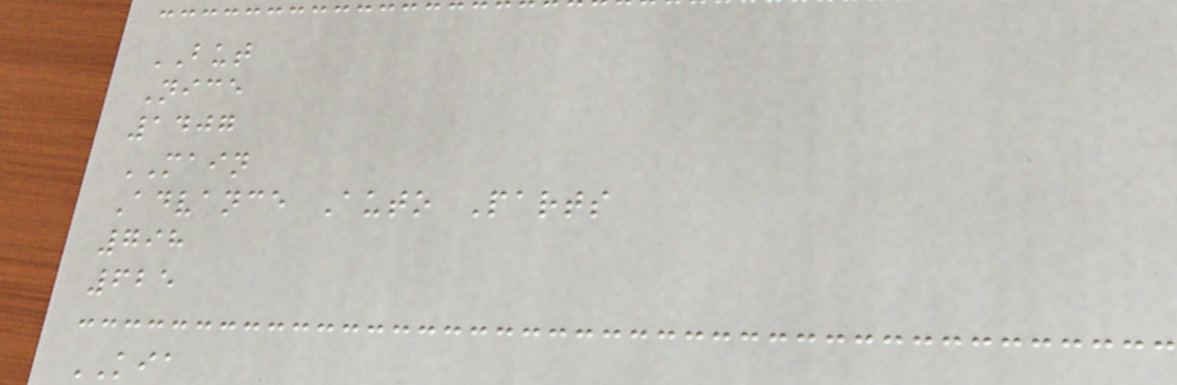BUT
Nice
1407
MAIN
Advance Auto Parts
798
625
KIA
